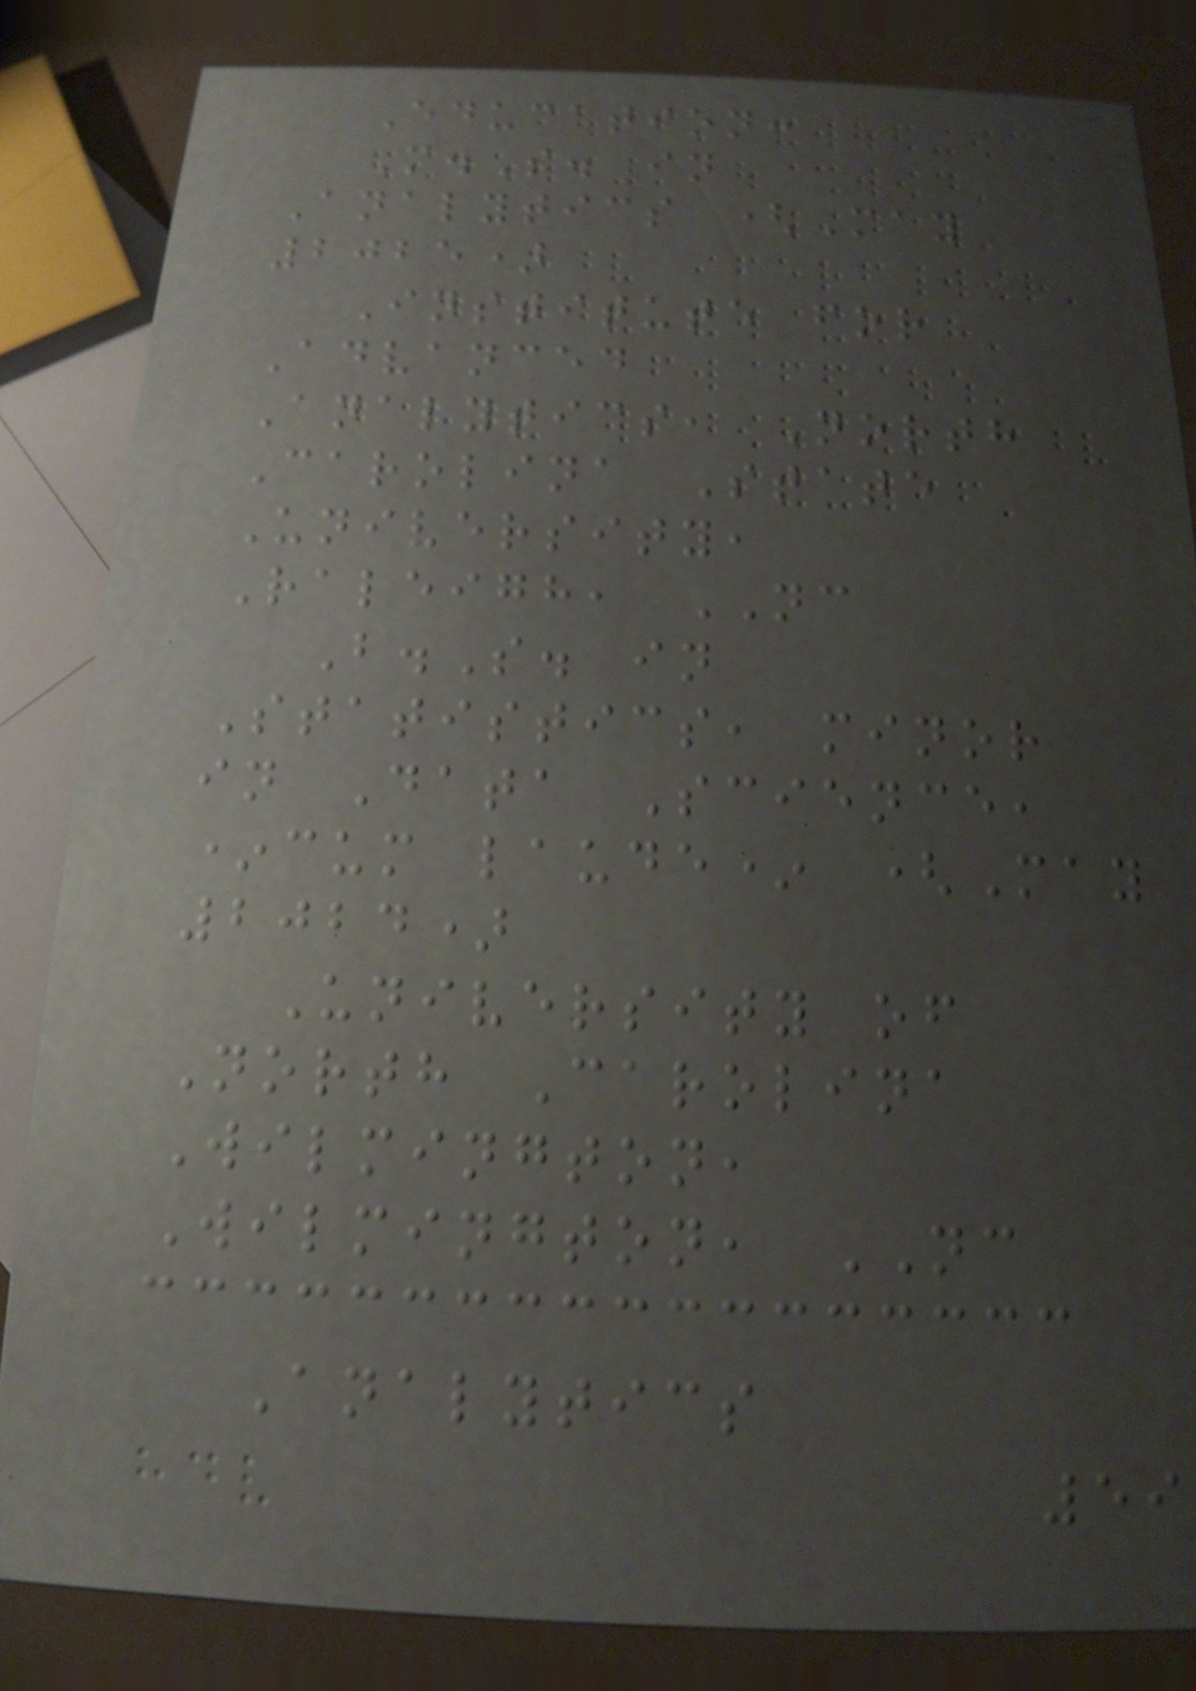Education:
M.S. in
Analytics (May
2025)
Institute for
Advanced
Analytics, North
Carolina State
University,
Raleigh, NC
B.S. in
Statistics, minor
in Data Science,
*cum laude* (May
2024)
University of
North Carolina
Wilmington,
Wilmington, NC
Analytics
59
